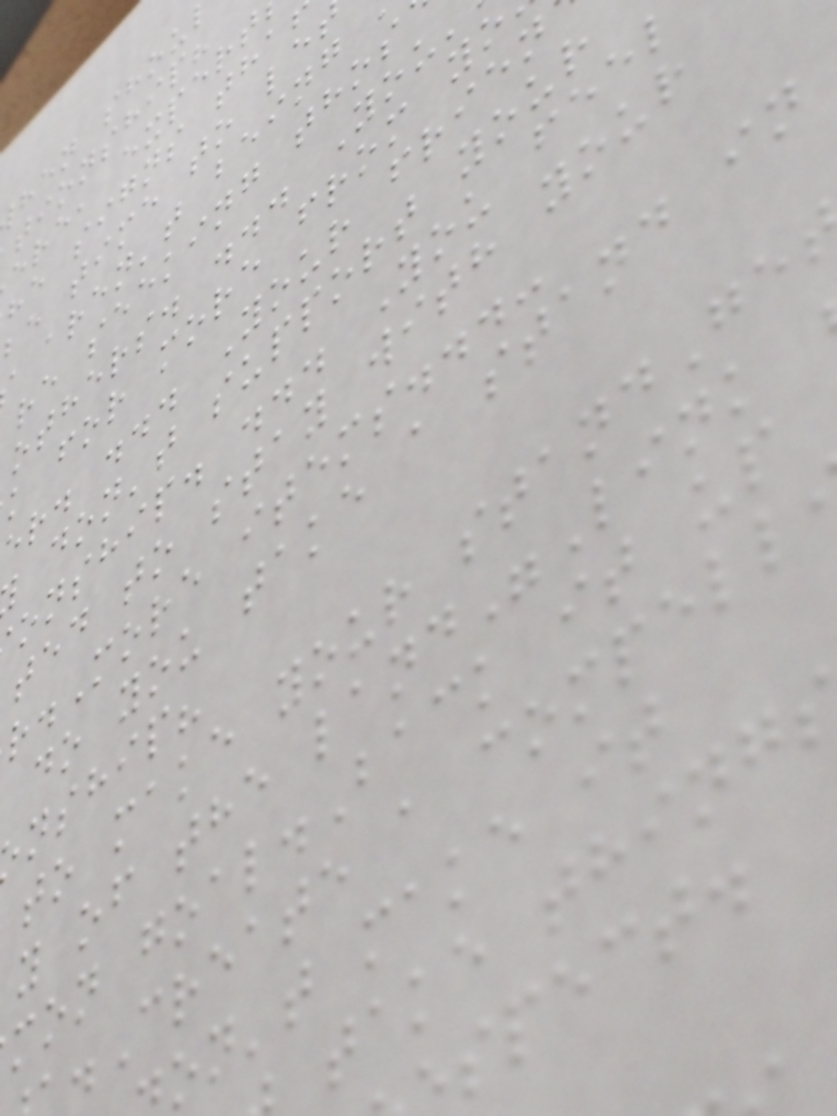hen shou
tionship?
ere, expert
he signs tha
be time to le
aren't being
re seeking thos
others. ... You
k for more from yo
er. ... Your frien
don't support your
onship. ... You fee
ted to stay with your
r.More items...-
do you take a stand in
nship?
to make your standGe
y of the land"Link
mon goal.Back it up
.Create a compell
on't make it
take thing
